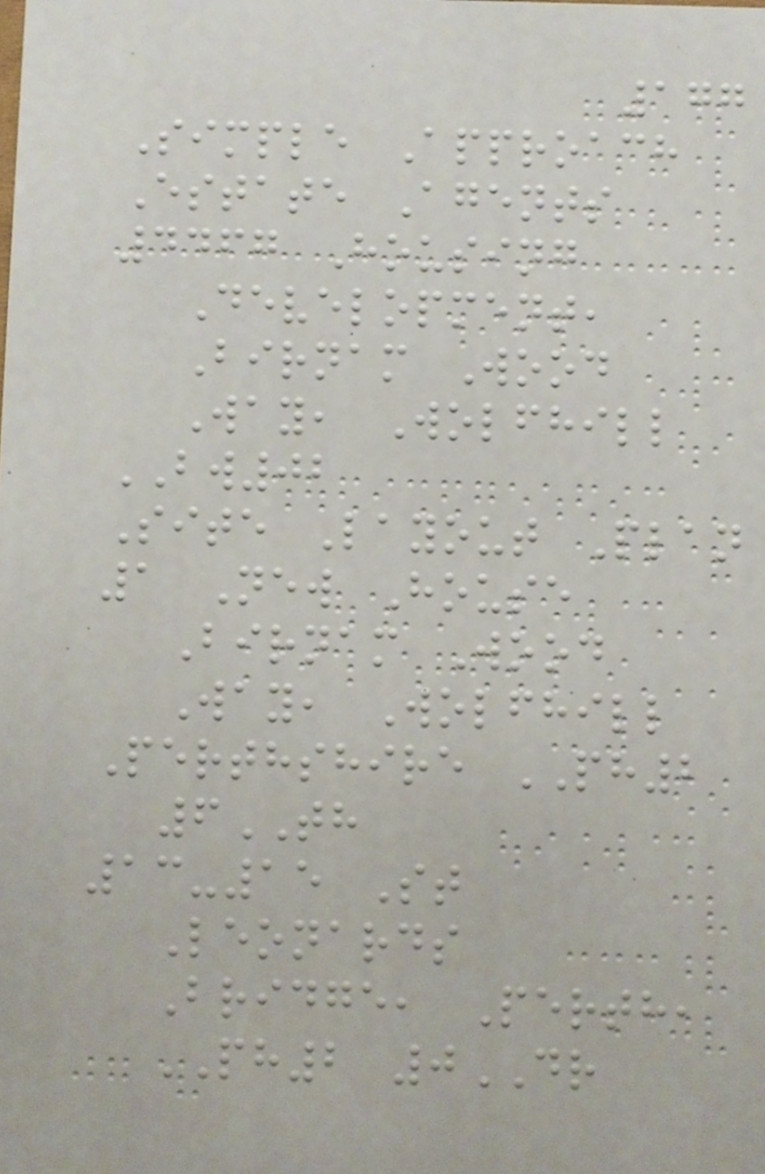177
Simple Approach
Estate Agents
4467 Housing
Development,
Birnam Wood
Way, Wolfhill
BW02
Site Layout Plan
1 New House
Birnam Wood
Way, Wolfhill
Perthshire PH2
6TH
13-15 St
Leonards
Bridge, Perth,
PH2 0DR
